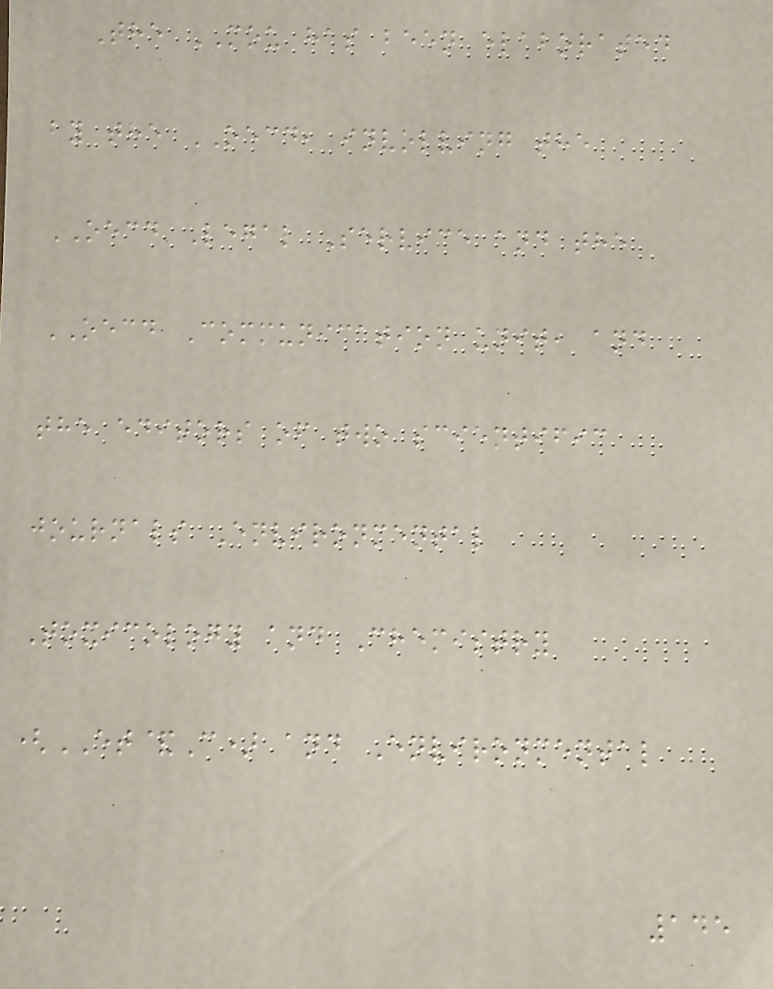The MOU has been elaborated
by the OECD, involving the
OECD Legal Service and the
OECD Communication unit, and
the editors of two scientific
journals Environmental
Toxicology and Chemistry
(ET&C) and Environmental
145
